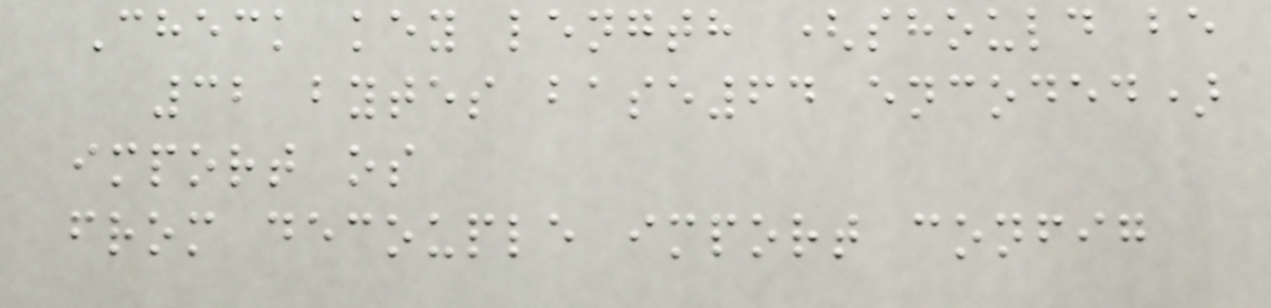Check key length (should be
32 bytes base64 encoded)
import os
from decouple import config
